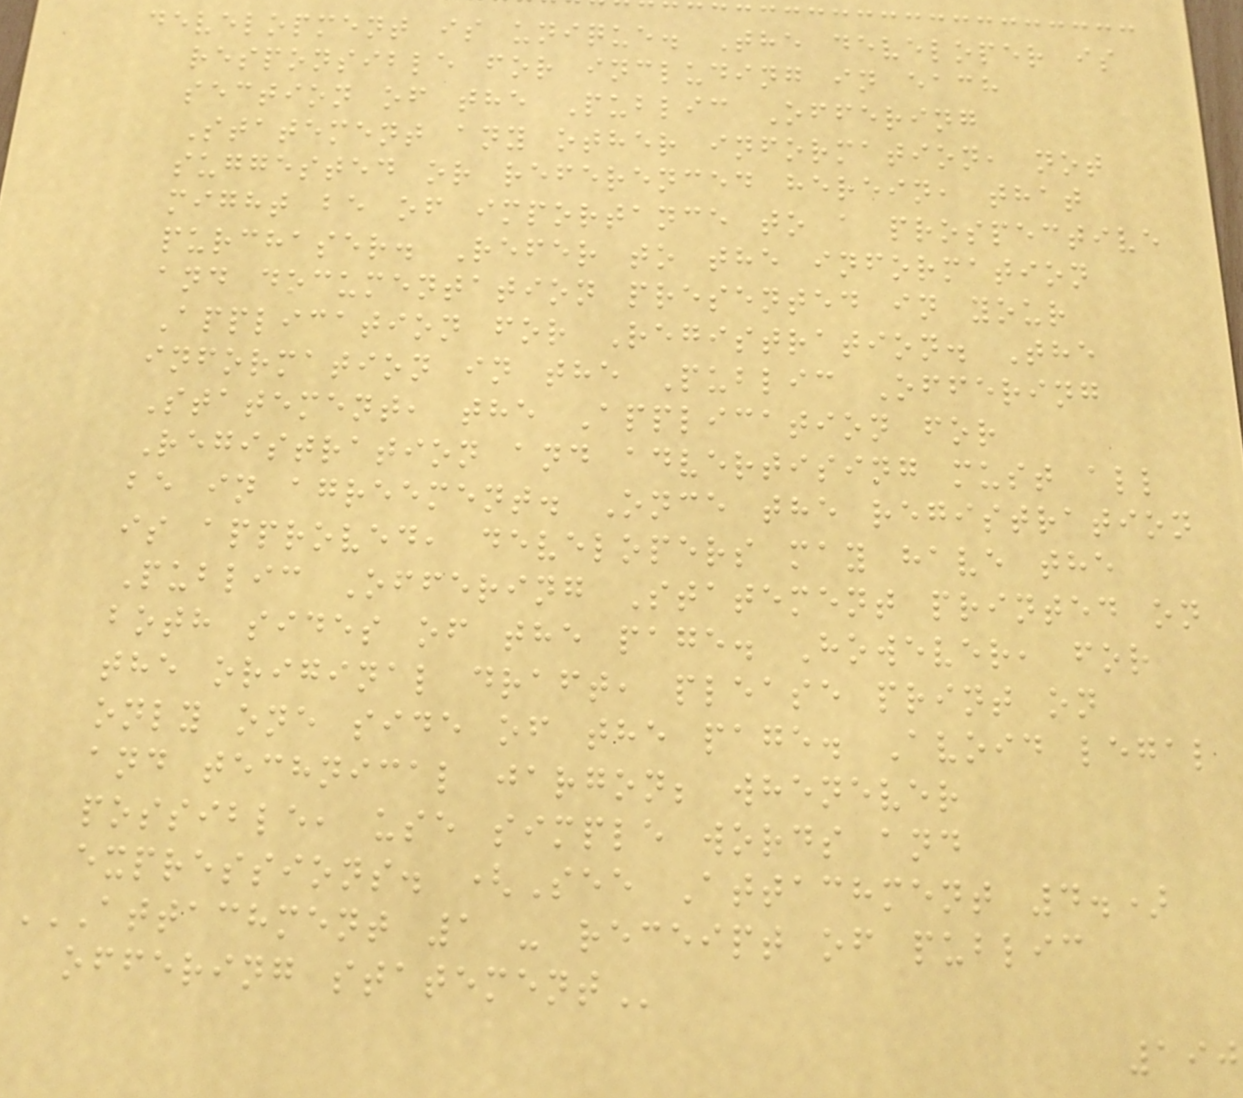development is unique. The developer is
responsible for including in each
section of the Public Offering
Statement any other information, not
suggested or referenced herein, that
might be of importance to a prospective
purchaser. Refer to the information
and documentation presented in your
Application for Registration. The
information in the Public Offering
Statement, the Application for
Registration and advertising must all
be in agreement. Once the registration
is approved, developers may have the
Public Offering Statement printed on
both sides of the page. However, for
the original draft, please print on
only one side of the page. Avoid legal
and technical jargon; whenever
possible, use simple words and
expressions. (See Attachment 4.)
ATTACHMENT 1 - RECEIPT OF PUBLIC
OFFERING STATEMENT
190
